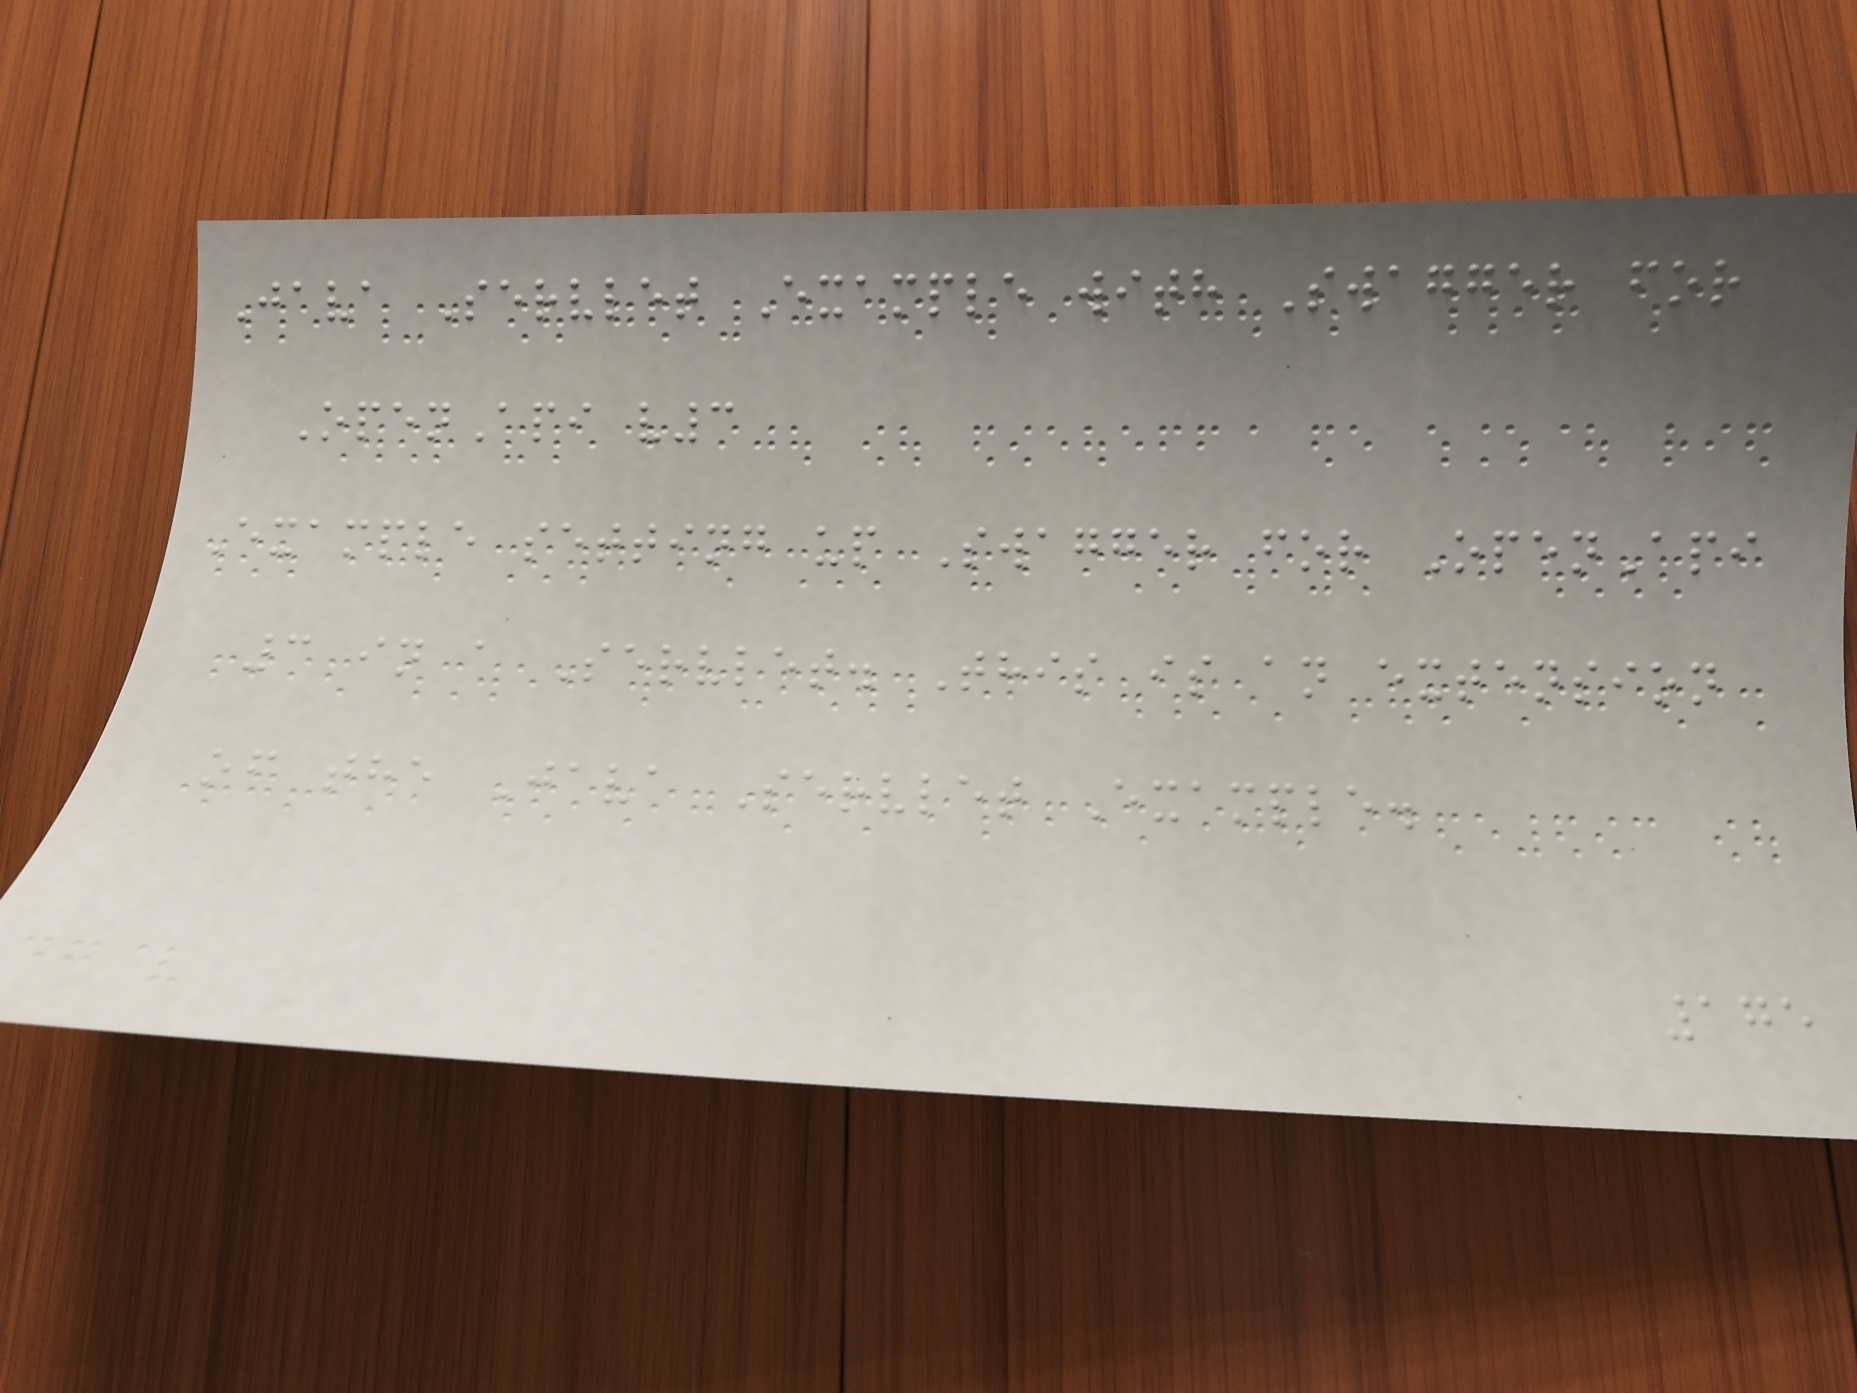Java Servlet Example with Swagger for
OpenApi v3
Example setting up Swagger for OpenApi
3 in a Servlet. This is an extension
of the Java Servlet Example.
175
